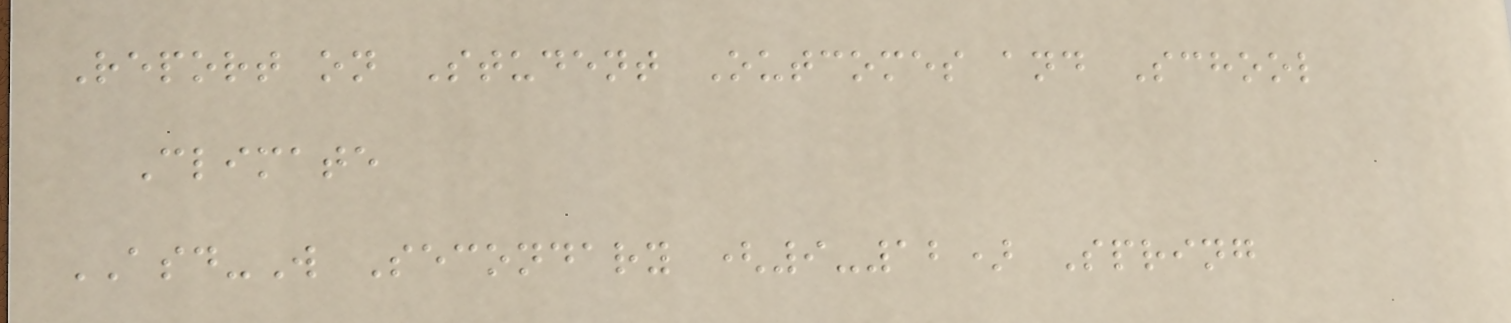Report on Student Outcomes and School
Climate
ASD-W Secondary (9-12) Spring
